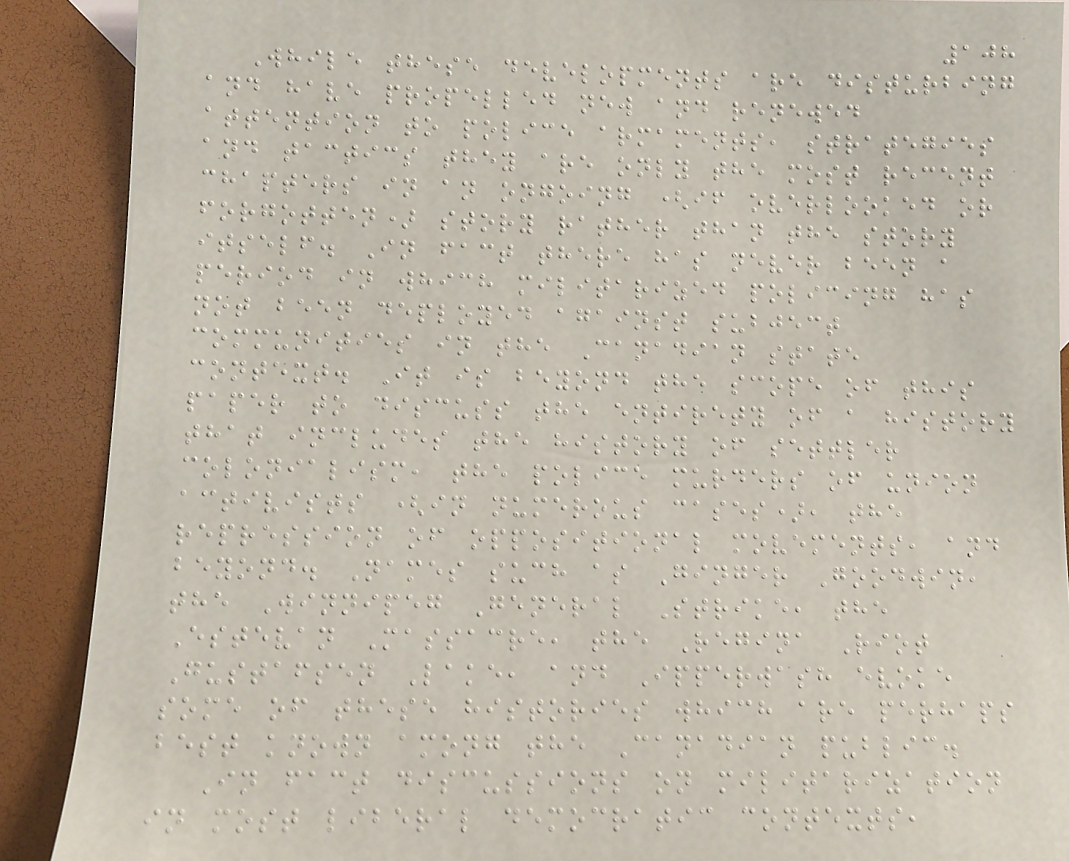108
While these developments are disturbing
and have propelled new and renewed
attention to police armaments, strategies
and tactics they are only the most recent
chapters in an ongoing (if overlooked or
forgotten) story rather than the story
itself. In fact there has never been a
period in which militarized policing has
not been deployed against subject
communities in the Canadian state
context. It is beyond the scope of this
paper to discuss the entirety of a history
that includes the history of settler
colonialism, the police murders of union
activists (in numerous cases), the
repression of oppositional movements, and
beyond. Names such as Ginger Goodwin,
the Winnipeg General Strike, the
Estevan Massacre, the Regina Riot
Gustafsen Lake, and Ipperwash evoke
some of these histories which are perhaps
best known among the Canadian public.
In fact discussions on militarization
in most liberal democratic contexts,
